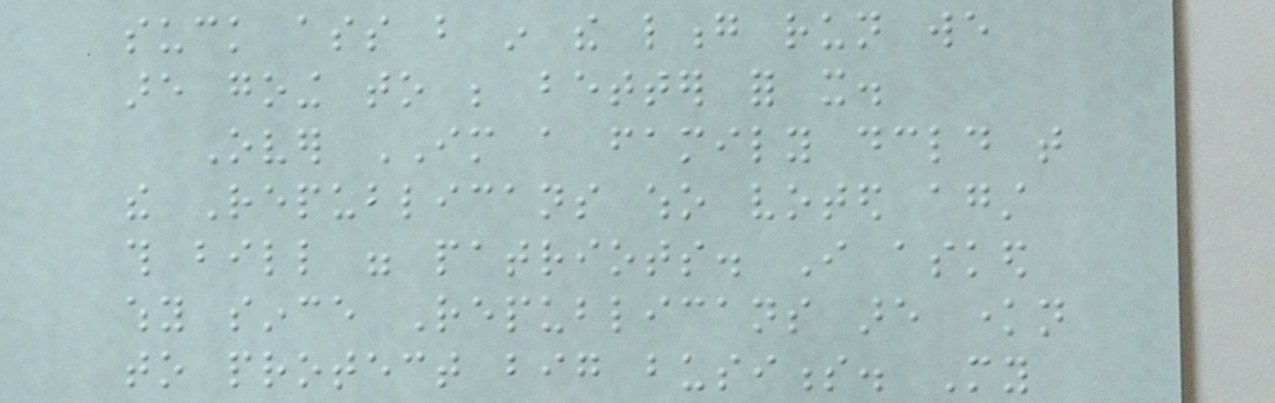suck ass but in the long run we
are going to be better for it.
Over IM a family declared that
the Republicans who voted against
this bill were patriots. I asked
why since Republicans are known
to protect big business. My
